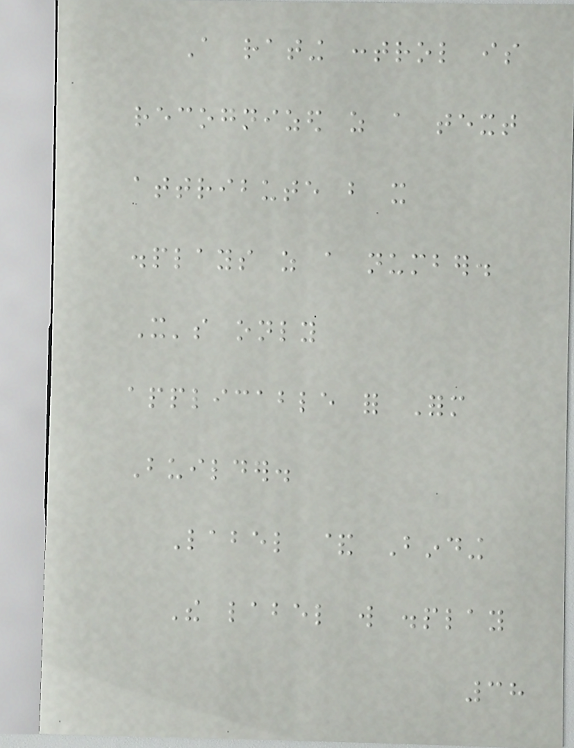A rating control is
recognized as a text
attribute but it
displays as a number.
It's only
applicable for Form
Builder.
Label & Binding
The label will display
38
